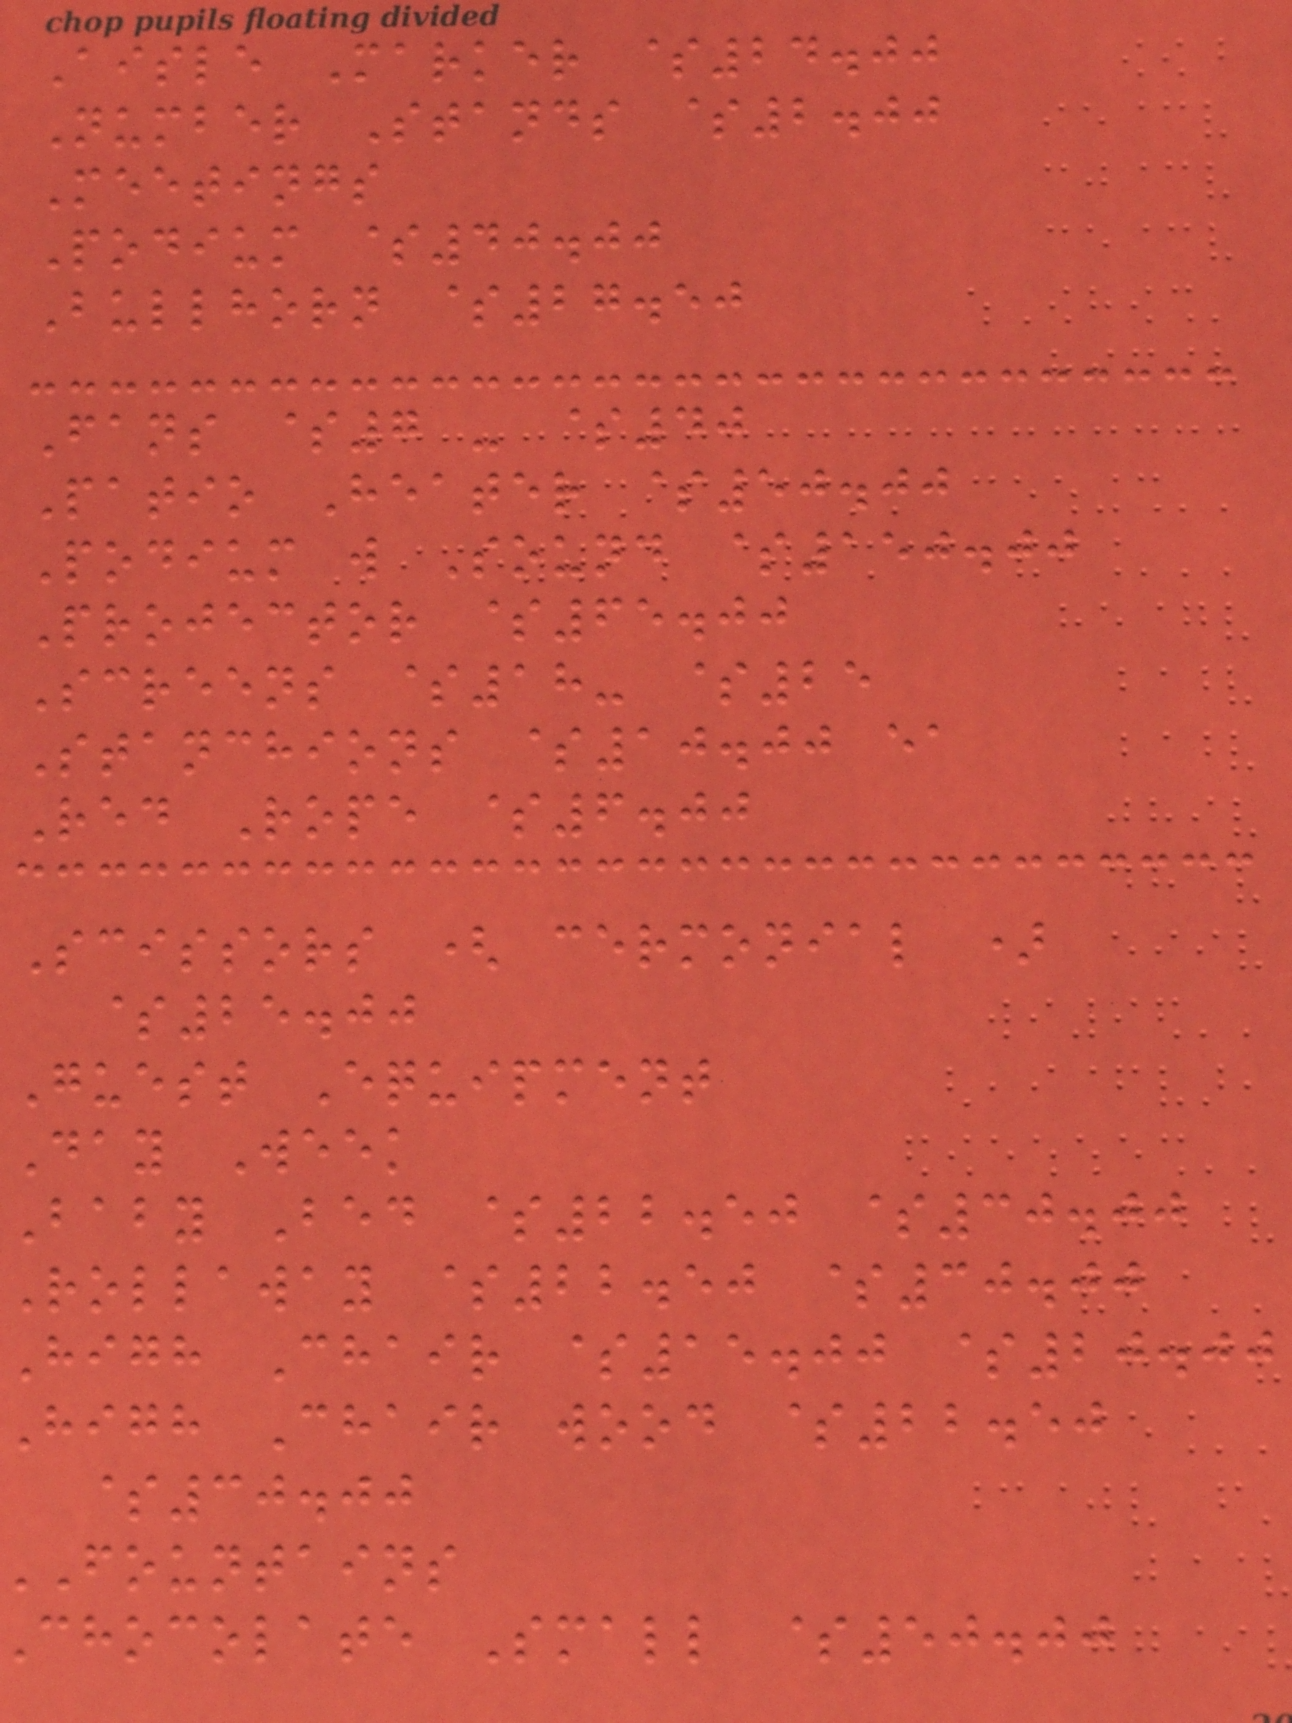Aisle Marker $24.00
Number Stands $2.00
Meetings
Podium $40.00
Bullhorn $27.50
Fans $7 - $40
Patio Heater $50.00
Podium w Sound $150.00
Projector $65.00
Screens $18- $25
Stanchions $10.00 ea
Red Rope $6.00
Scissors ( cermonial )
$25.00
Guest Equipment
Day Week
Baby Bed $22.50 $30.00
Rollaway $22.50 $30.00
High Chair $15.00 $20.00
High Chair wood $22.50
$30.00
fountains
chocolate Small $50.00
